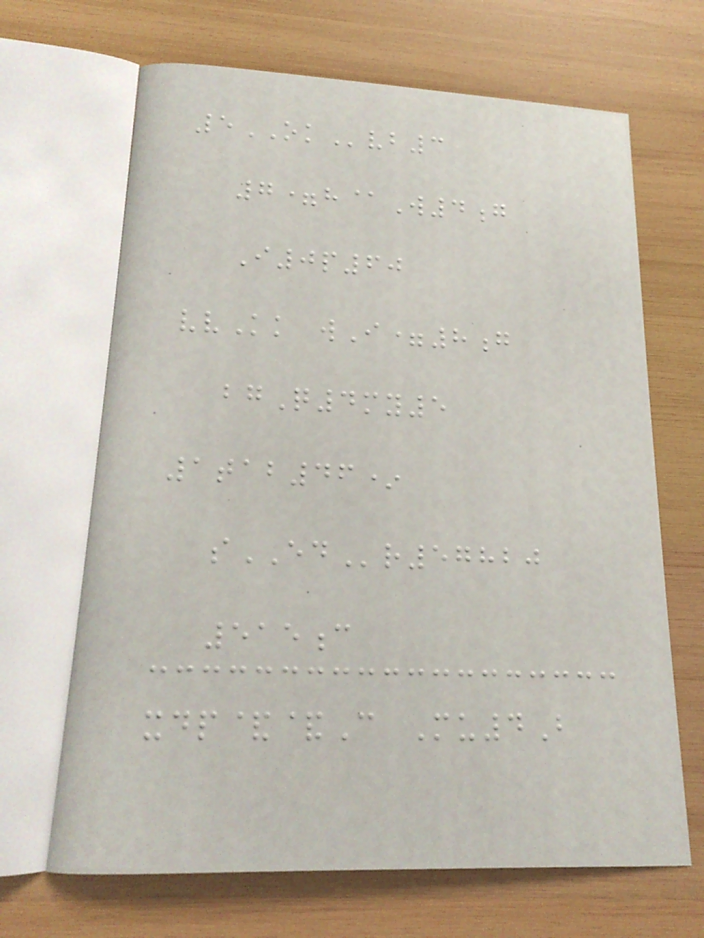5OKvb3
7=h@W4g
I0p60
vvKk wI=8g
bgQ4my5
1tab46*
sEDr57820
515c
xdp&&C Mu4B
